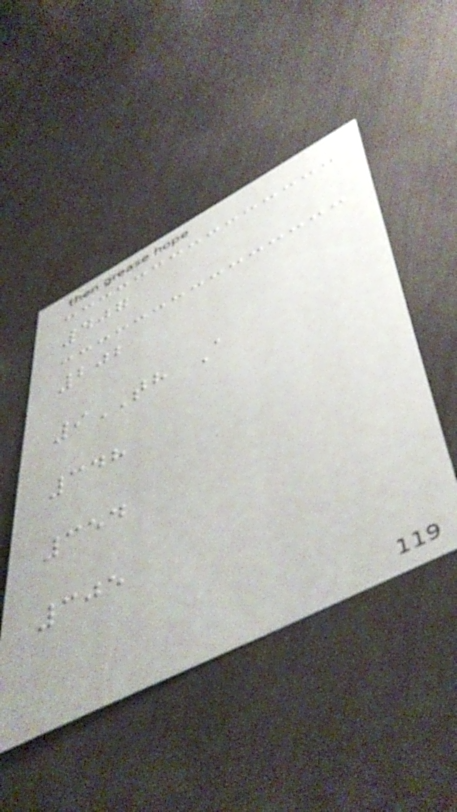407
202
9TH A
348
354
305
